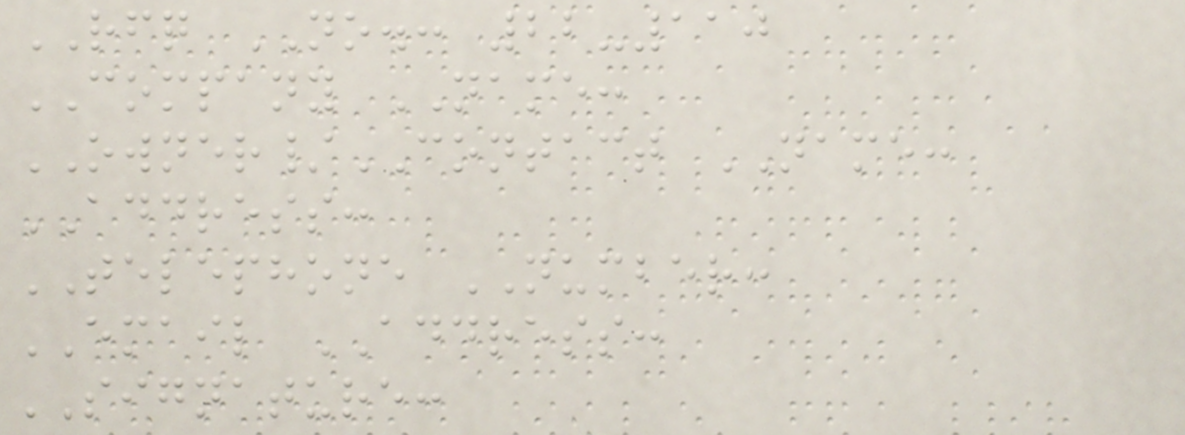RFQ NO.: 22-110
COMPANY NAME:
OWNER/CONTACT NAME:
ADDRESS:
TELEPHONE NUMBER:
EMAIL ADDRESS:
SIGNATURE:
